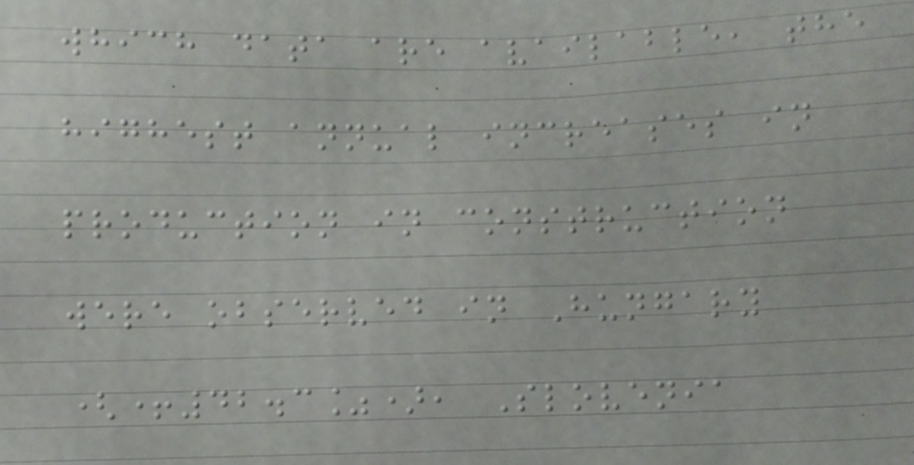which data are available, the
highest annual increases in
production in construction
were observed in Hungary
(+42.3%), Slovenia
